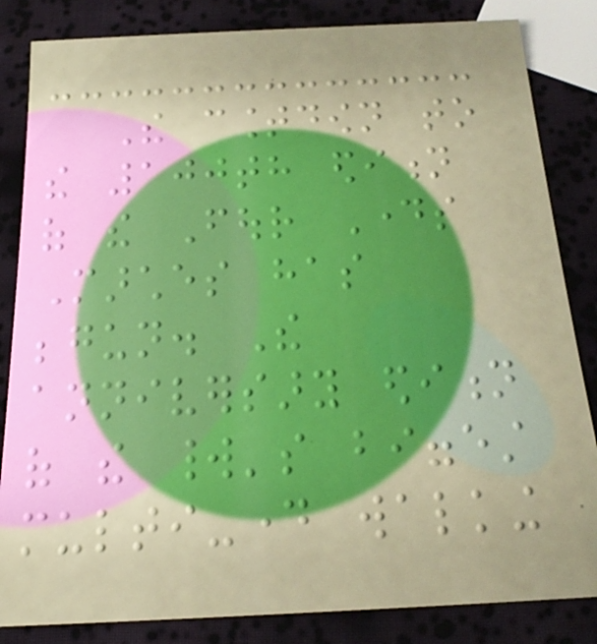The countdown to
the 100th edition
of the Four Days
Marches has
begun. The
anniversary edition
of the world's biggest
multi-day walking
